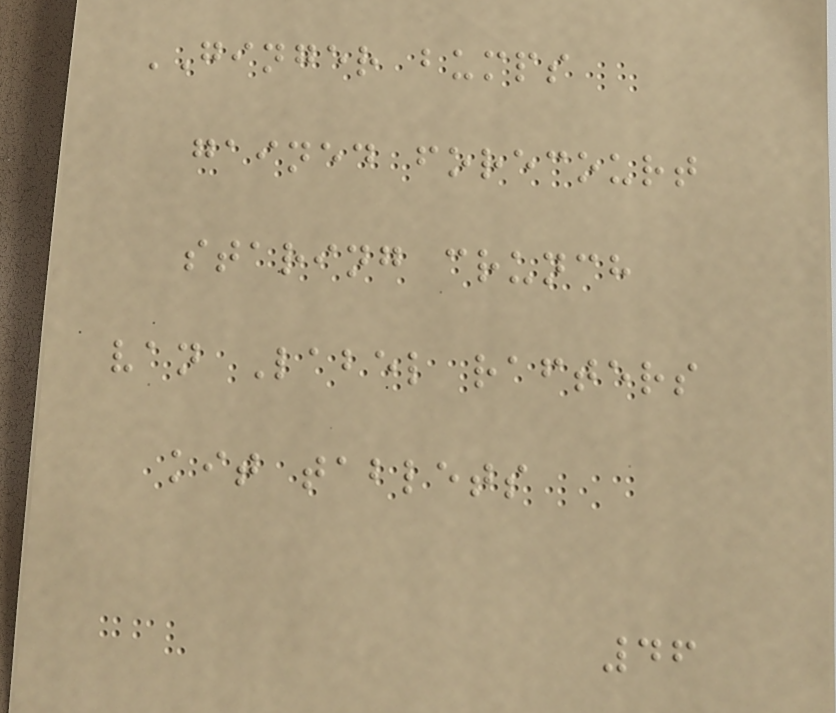GINGER bumps
gained forecourt
staring crunch
van Label rafters
kit tablets
46
